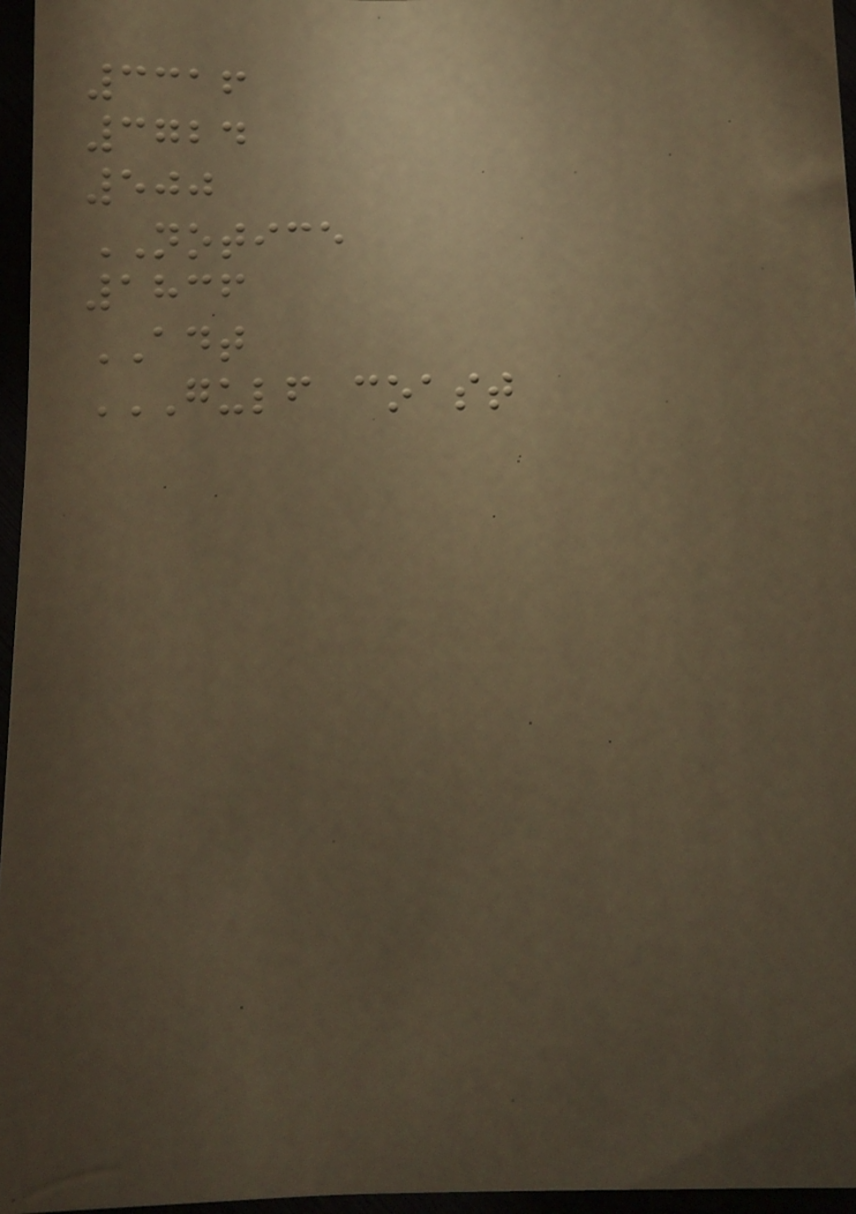3316
3724
500
NOTICE
1836
ADT
GULF COAST
